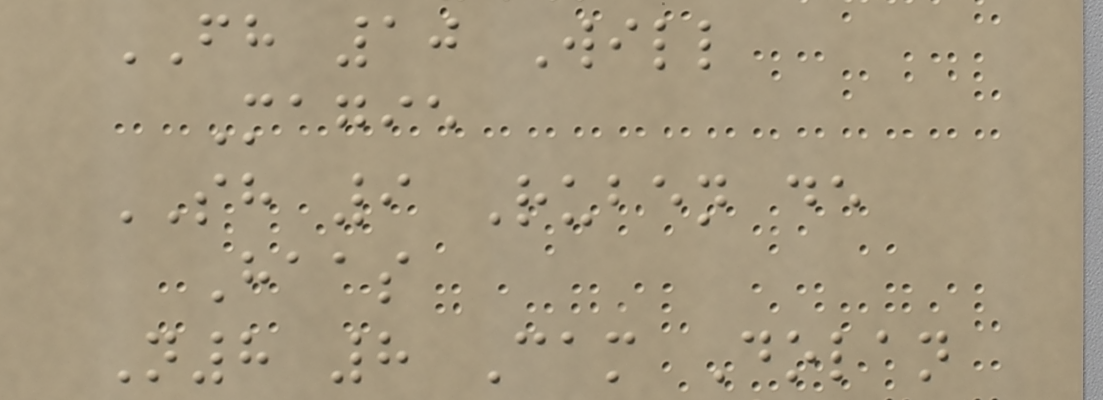FH 10 Will
Magie
SH 9 Ruben de
Haas
N8 8 Cam Dolan
